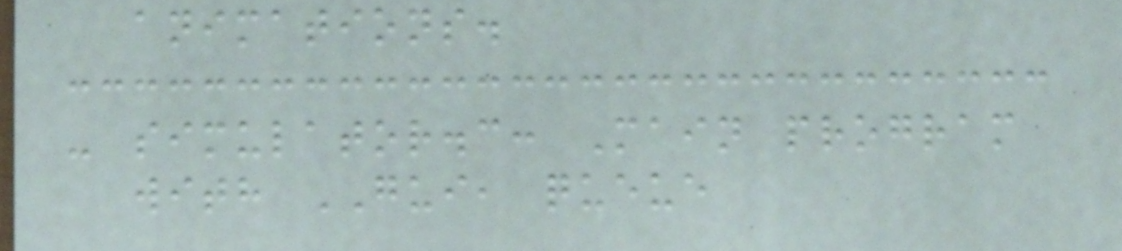animations.
- simulator.c: Main program
with GUI, queue
